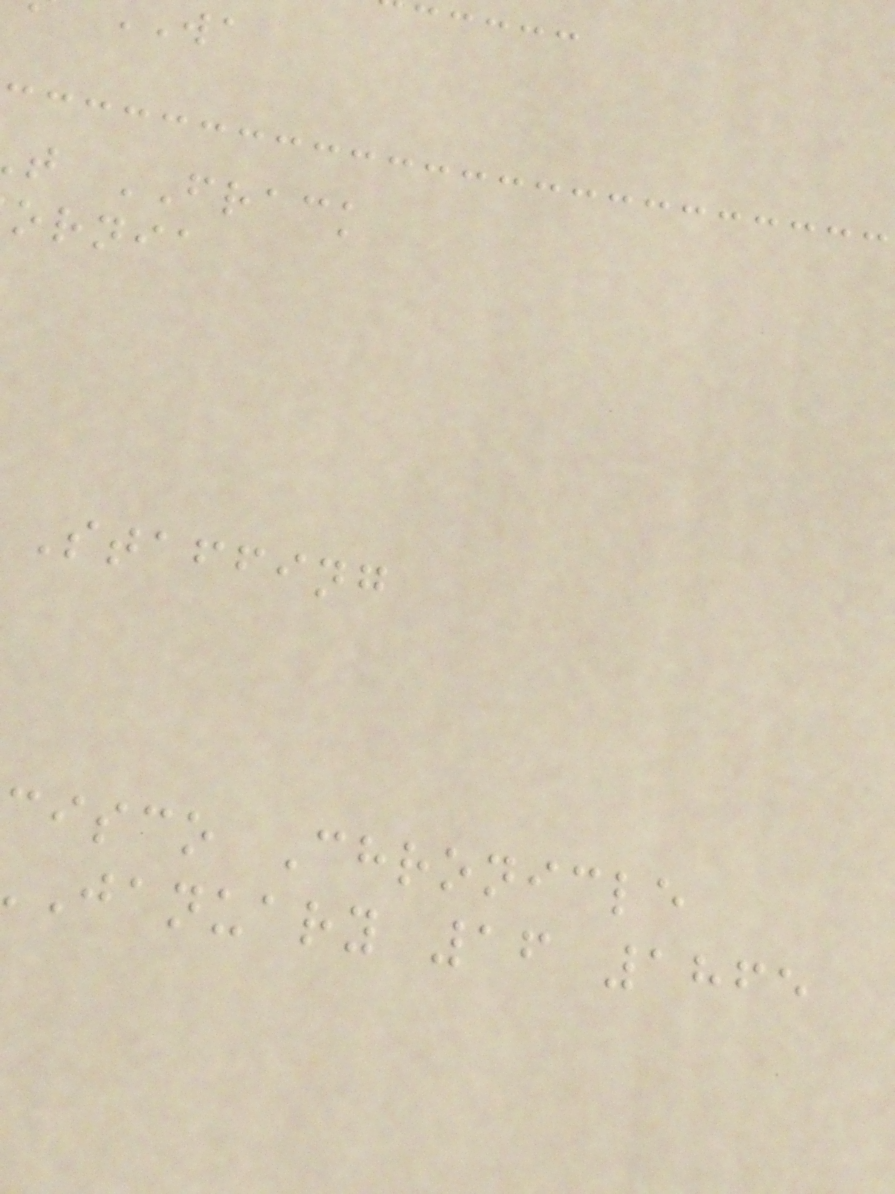t FRACK
ornia
Staffing
cisco Chronicle
january 16 1865
